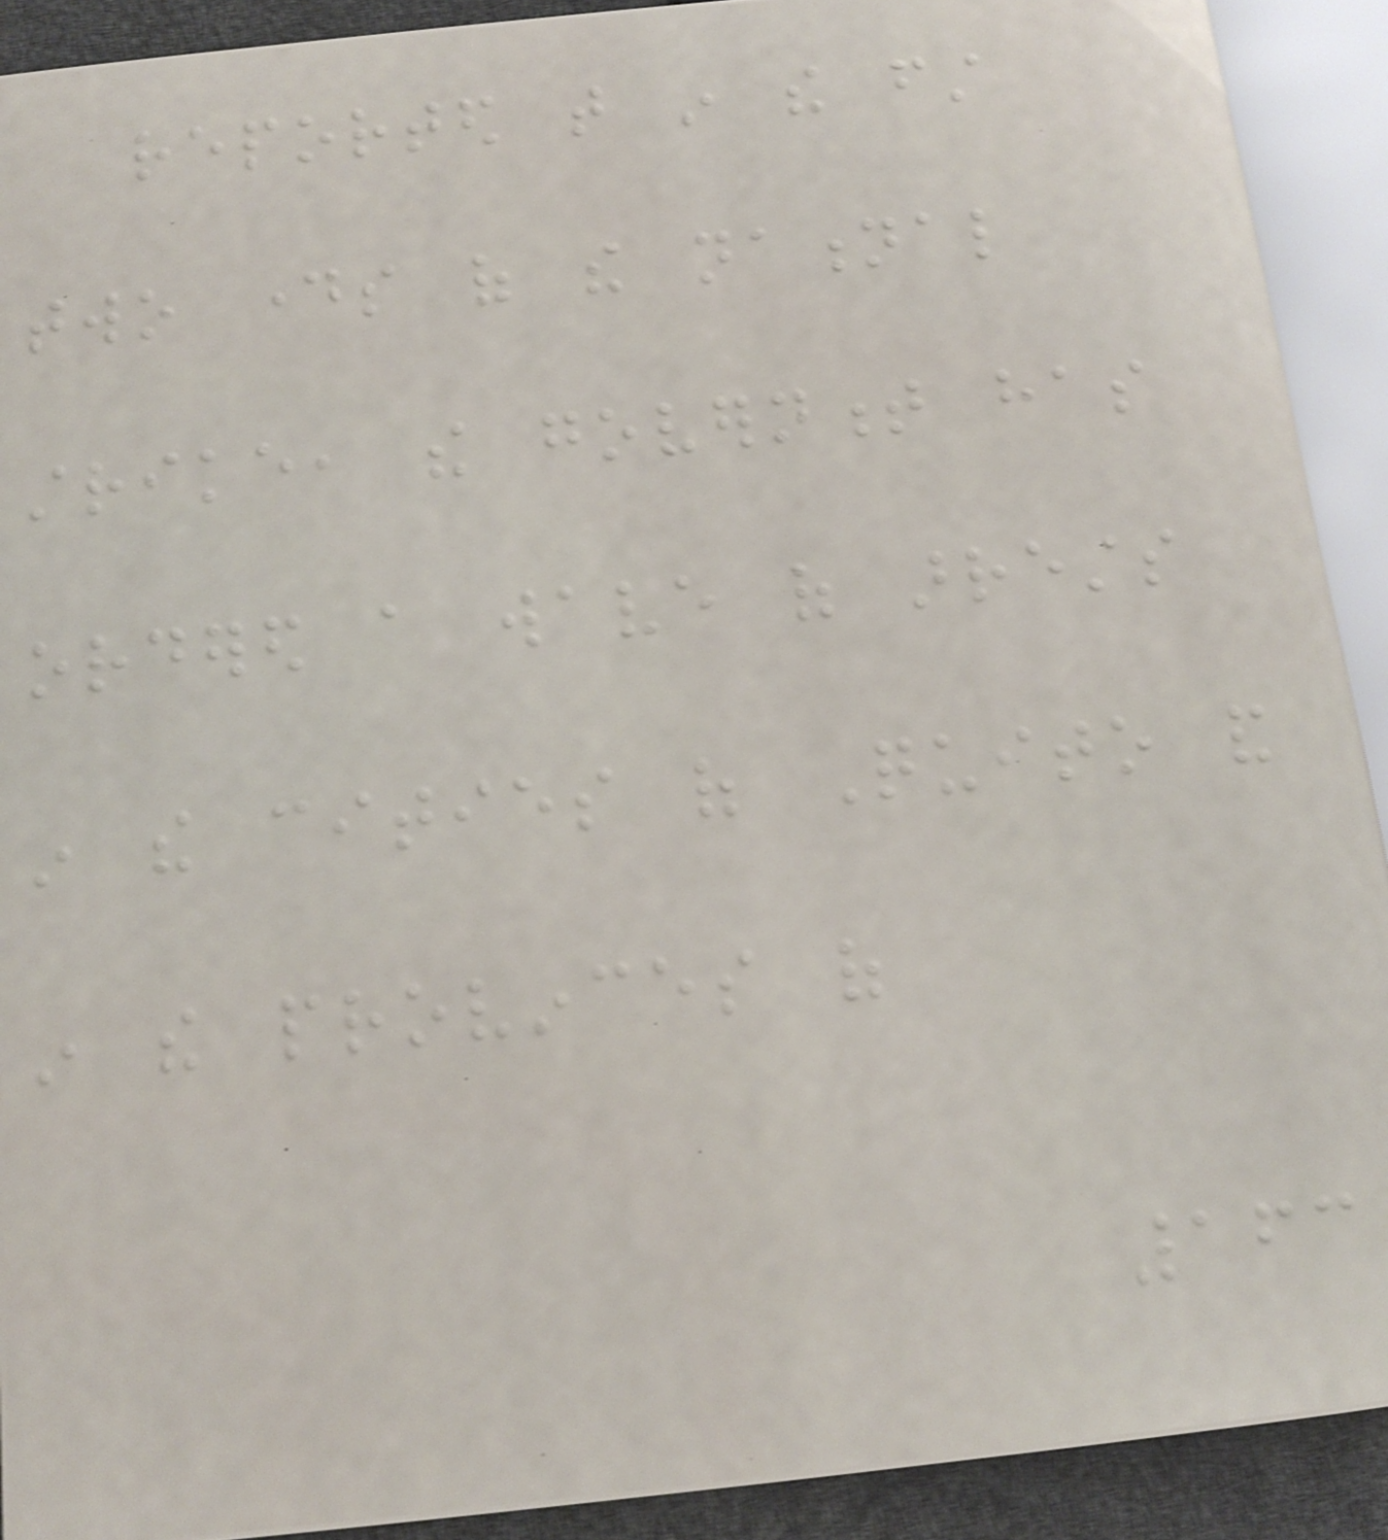reported that in the first
two days of the national
strike, the government has
ordered a wave of arrests
in the cities of Quito and
in the provinces of
163
